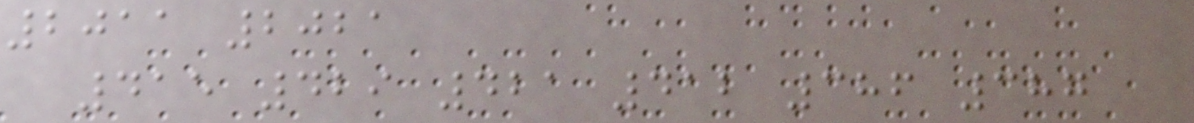2011 2021
415 429 421 412 386 387
